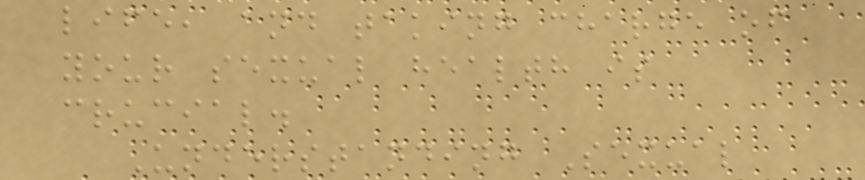life, and taking charge of
your sexual health is
crucial.
Understanding Sexual
